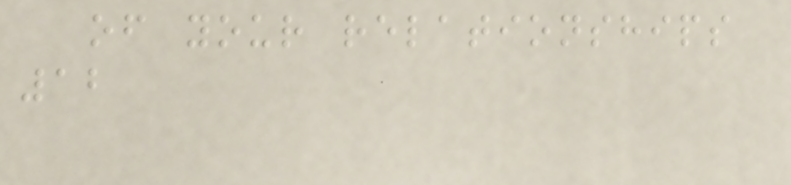of your relationships
12
